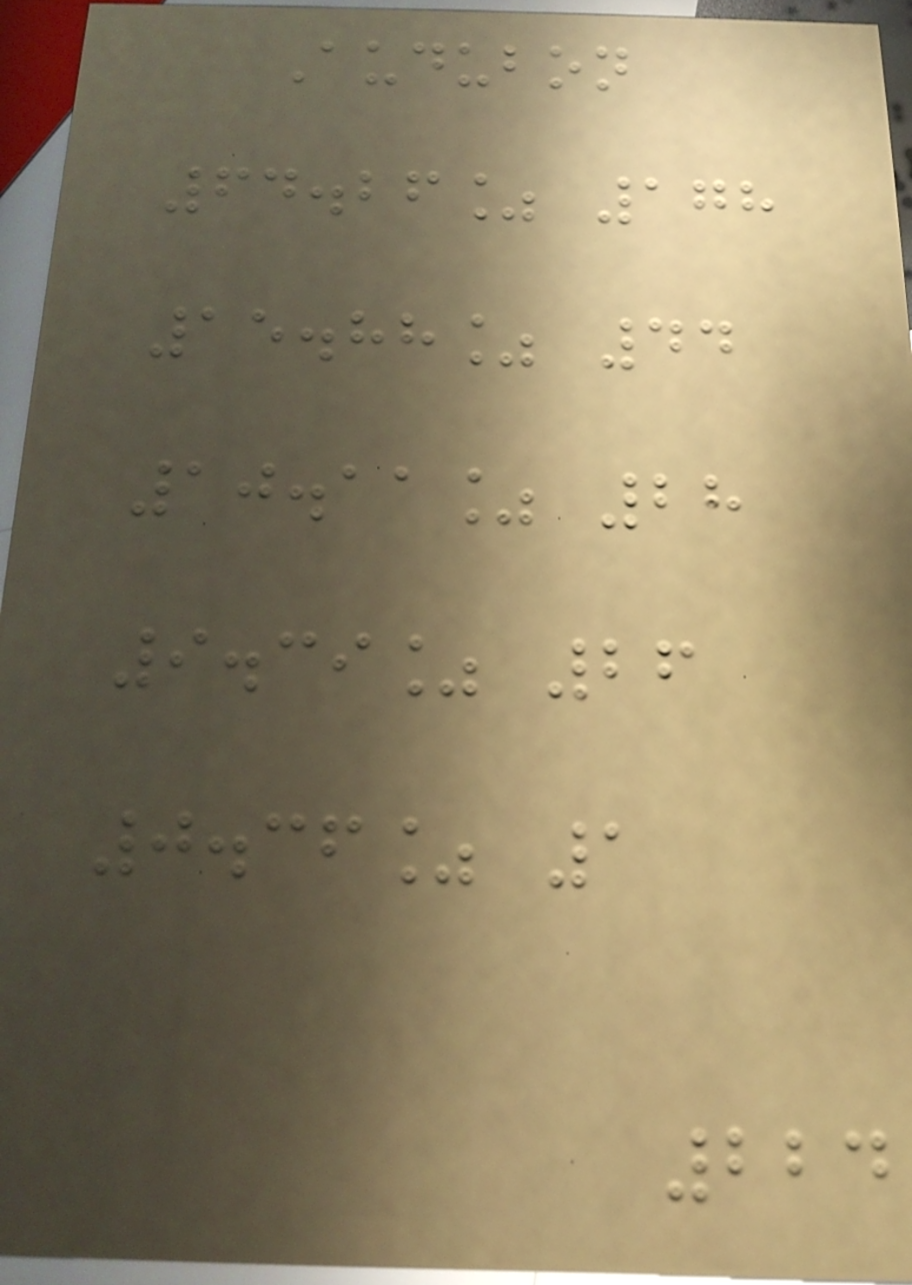Audubon
64.26% 178
15.88% 44
10.11% 28
9.39% 26
0.36% 1
224
